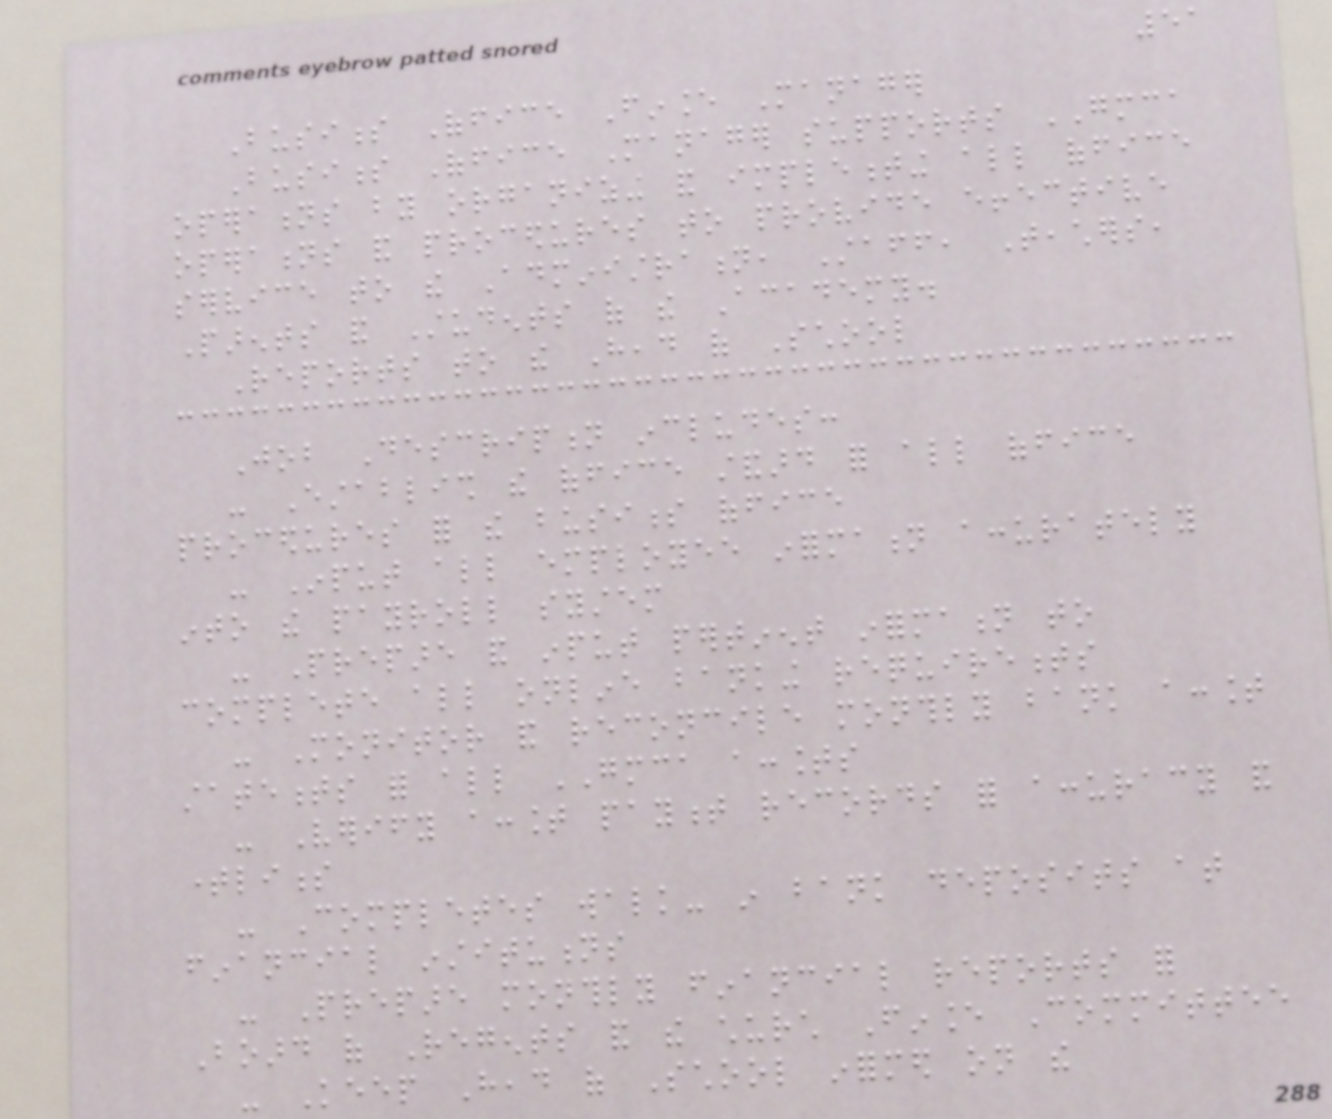51
Business Office Finance Manager
Business Office Manager supports GMCA
operations by organizing and implementing all office
operations and procedures to provide effective
service to the Administration, Staff, Teachers,
Parents and Students of the Academy.
Reports to the Head of School
Job Description includes:
- Establish the office standard for all office
procedures for the business office
- Input all employee information accurately
into the payroll system
- Prepare and input pertinent information to
complete all online banking requirements
- Monitor and reconcile monthly bank account
statements for all GMCA accounts
- Verify account payment records for accuracy and
timeliness
- Completes walk- in bank deposits at
financial institutions
- Prepare monthly financial reports for
Board of Regents and the church Finance Committee
- Keep Head of School informed on the
